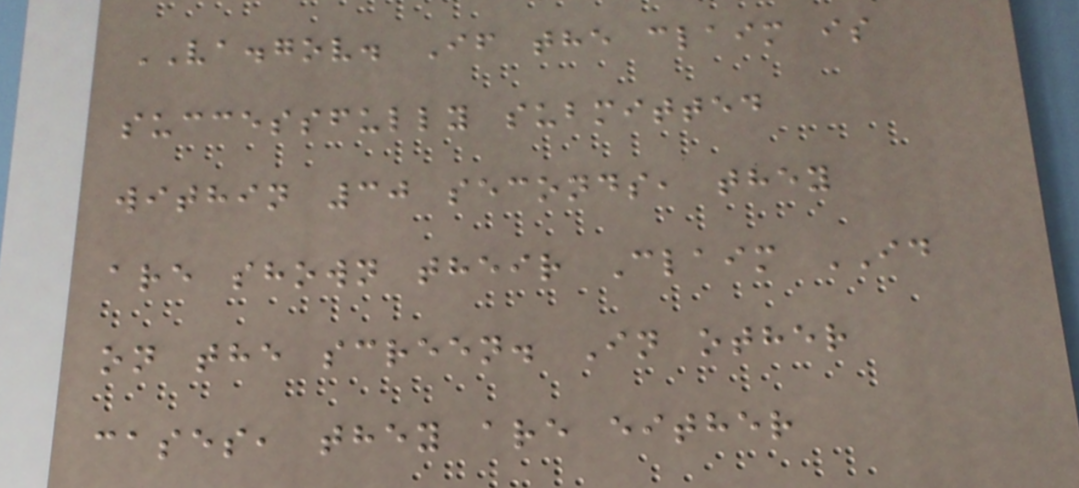VA.gov. If the claim is
successfully submitted
within 30 seconds, they
are shown their Claim ID
on the screen. In other
cases, they are either
